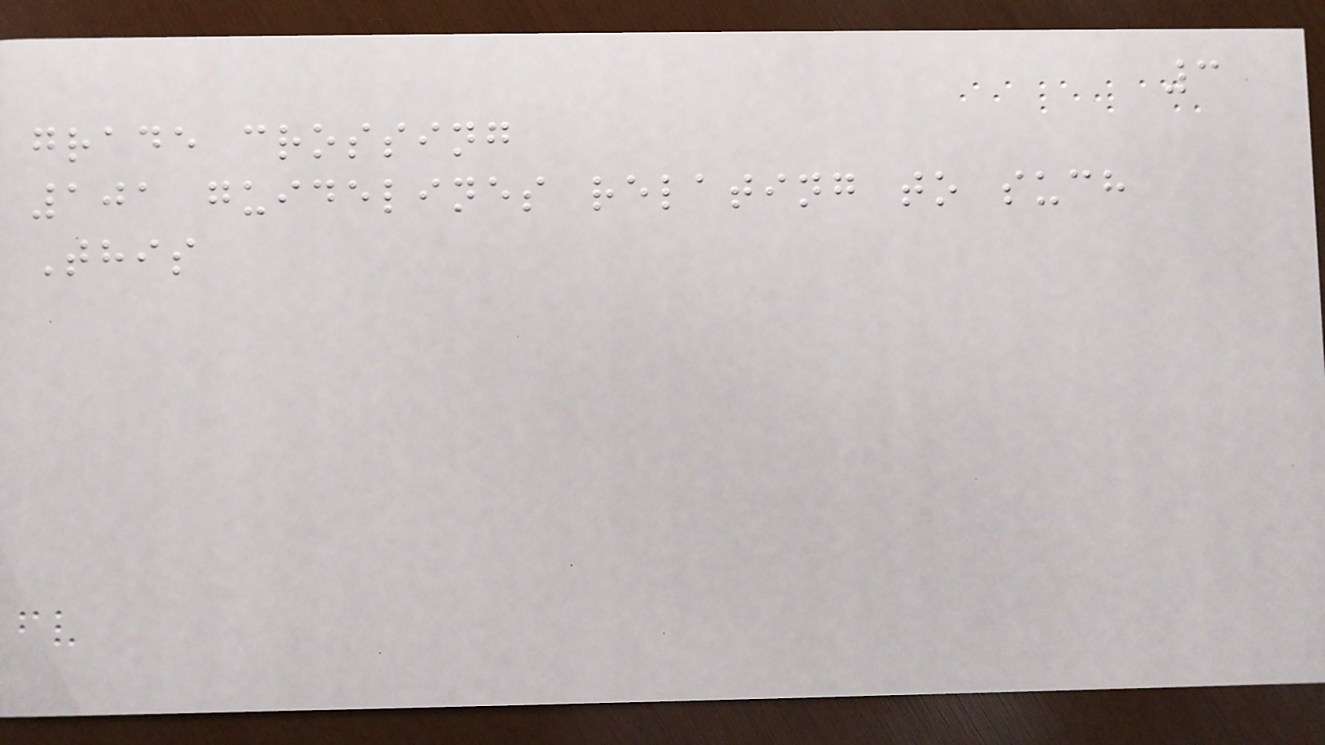3
grade crossing
101 guidelines relating to such
This
